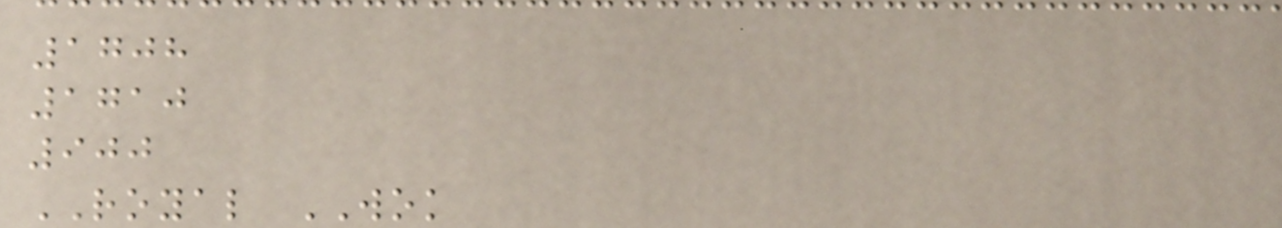1708
1710
900
ROYAL WOK
